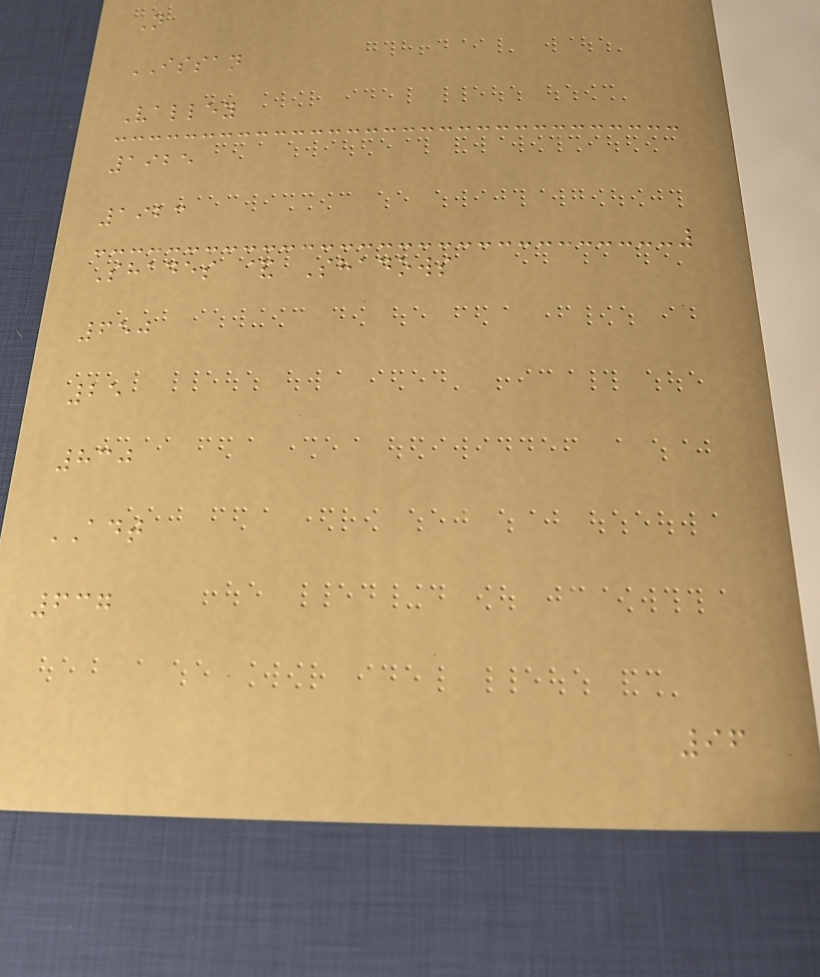N
ISSAN
Valley
1925
1923
Shades & Shadows
650
25
830
ADT
637
96
